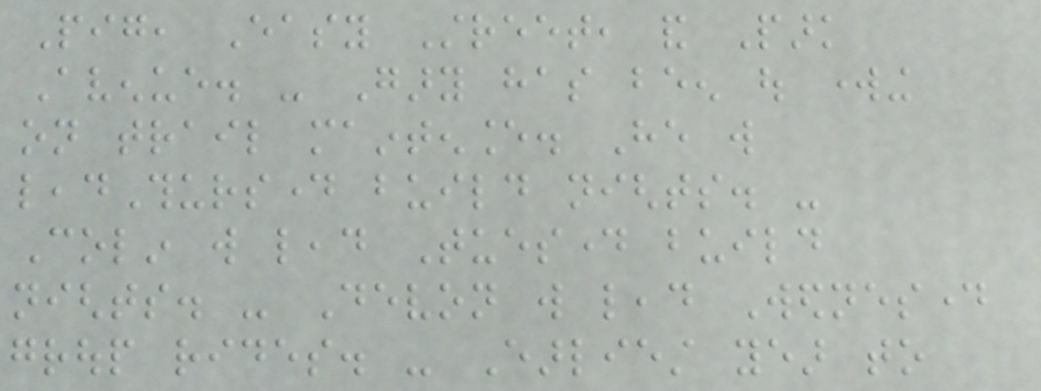Pig, Easy Street, and Park
Avenue. - Gary has been out working
on trail maintenance. He will
leadThursday build nights. -
Colin will lead Tuesday build
nights. - Devon will lead Wednesday
group rides. - Earliest year to
